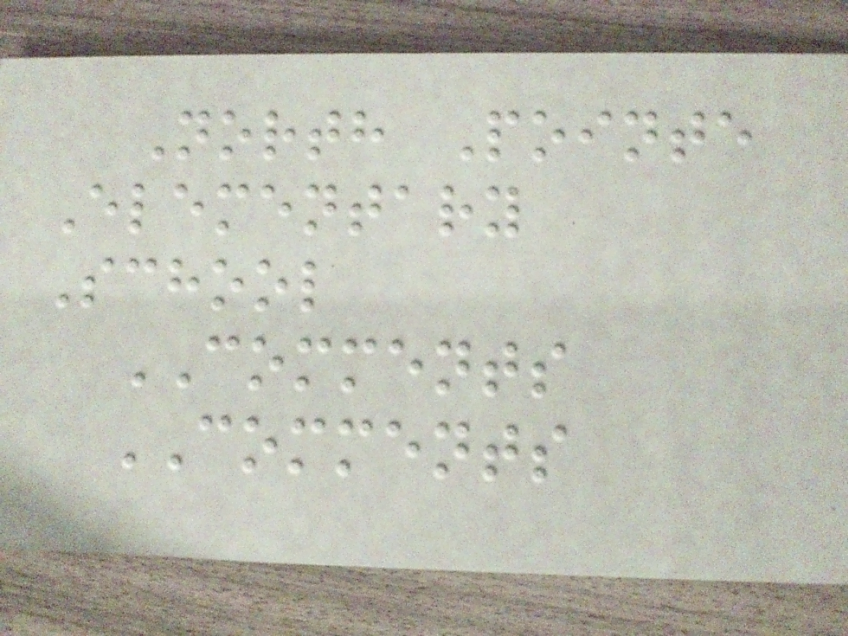North Pointe
Elementary
School
COMMENTS
COMMENTS
